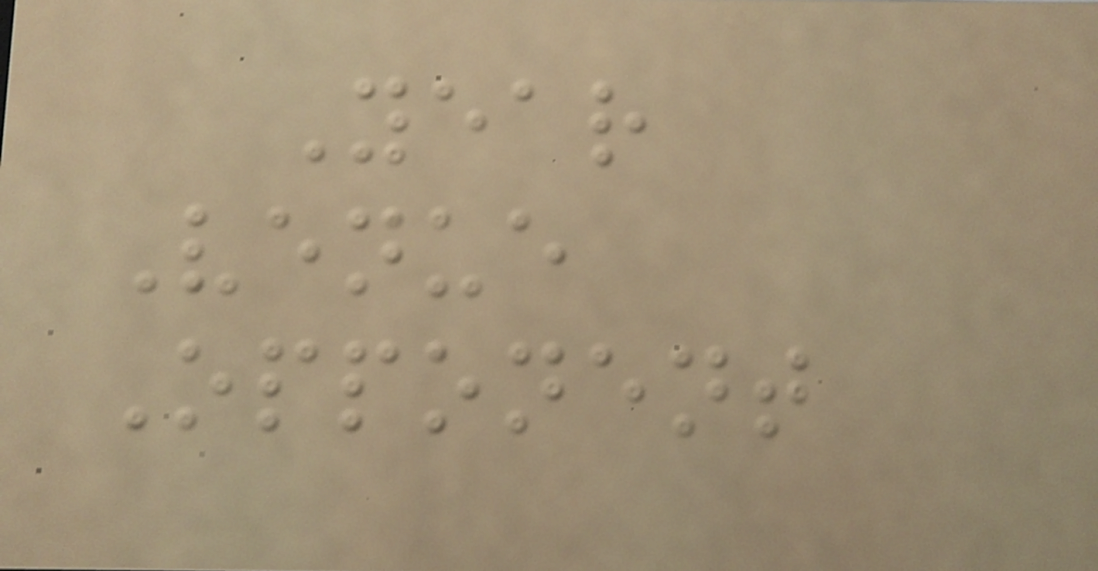Year
Venue
Opponent
